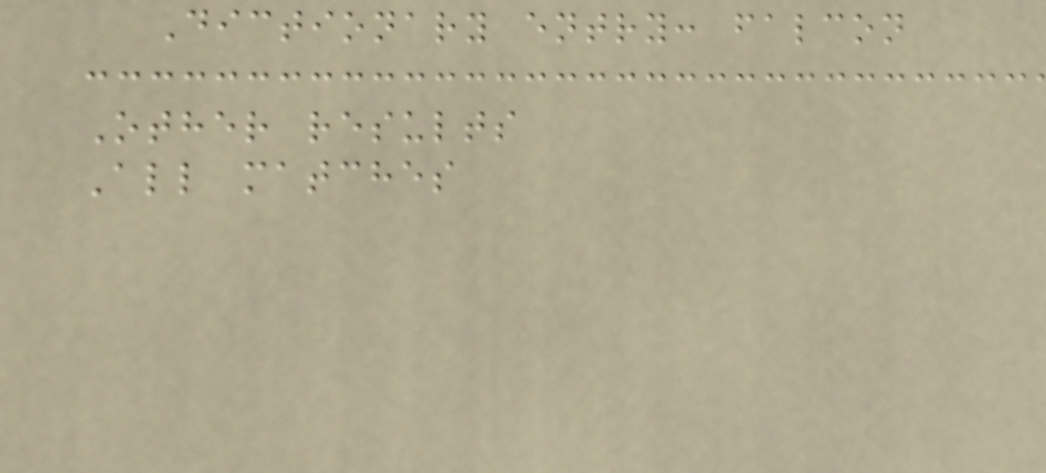Dictionary entry: falcon
Other results
All matches
